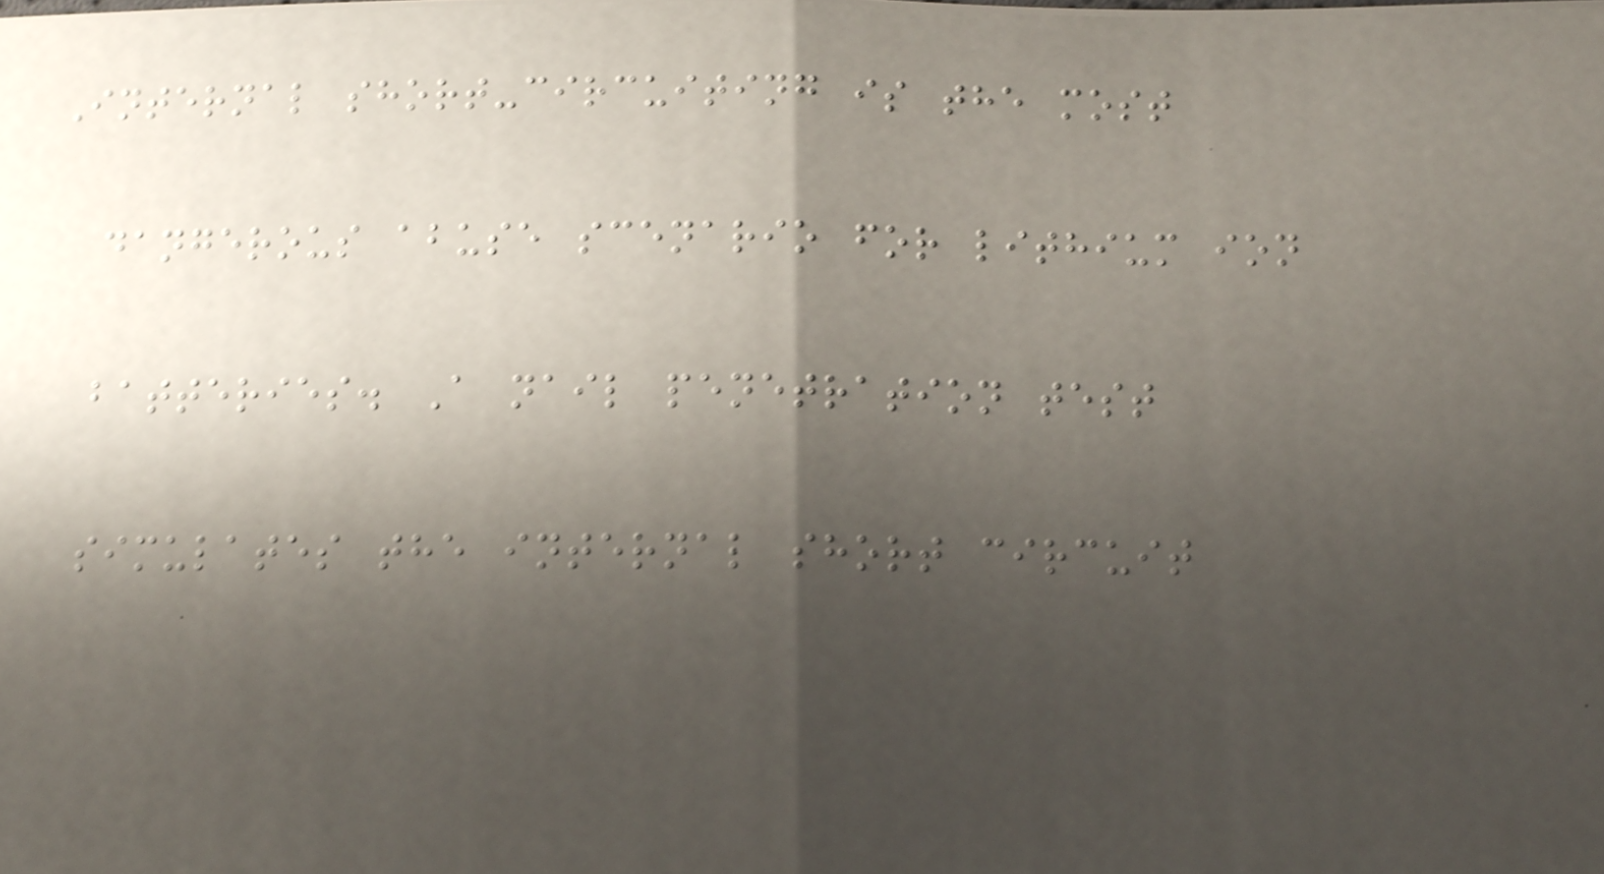Internal short-circuiting is the most
dangerous abuse scenario for lithium ion
batteries. A nail penetration test
simulates the internal short circuit
